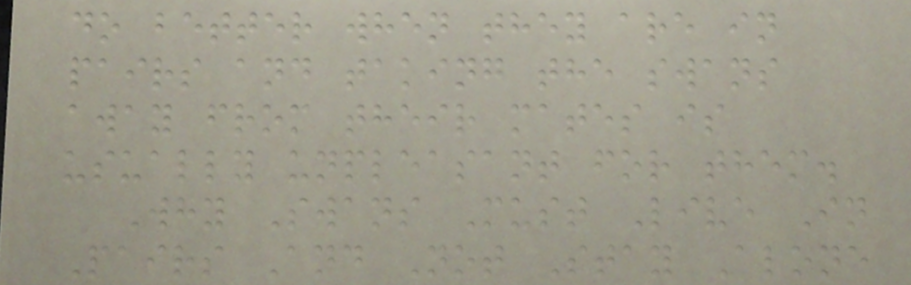do better when they are in
pairs and taking the swans
away from their mates is
usually unpleasant for them.
Why Swans Must Live In
Pairs And Not Stay Alone
